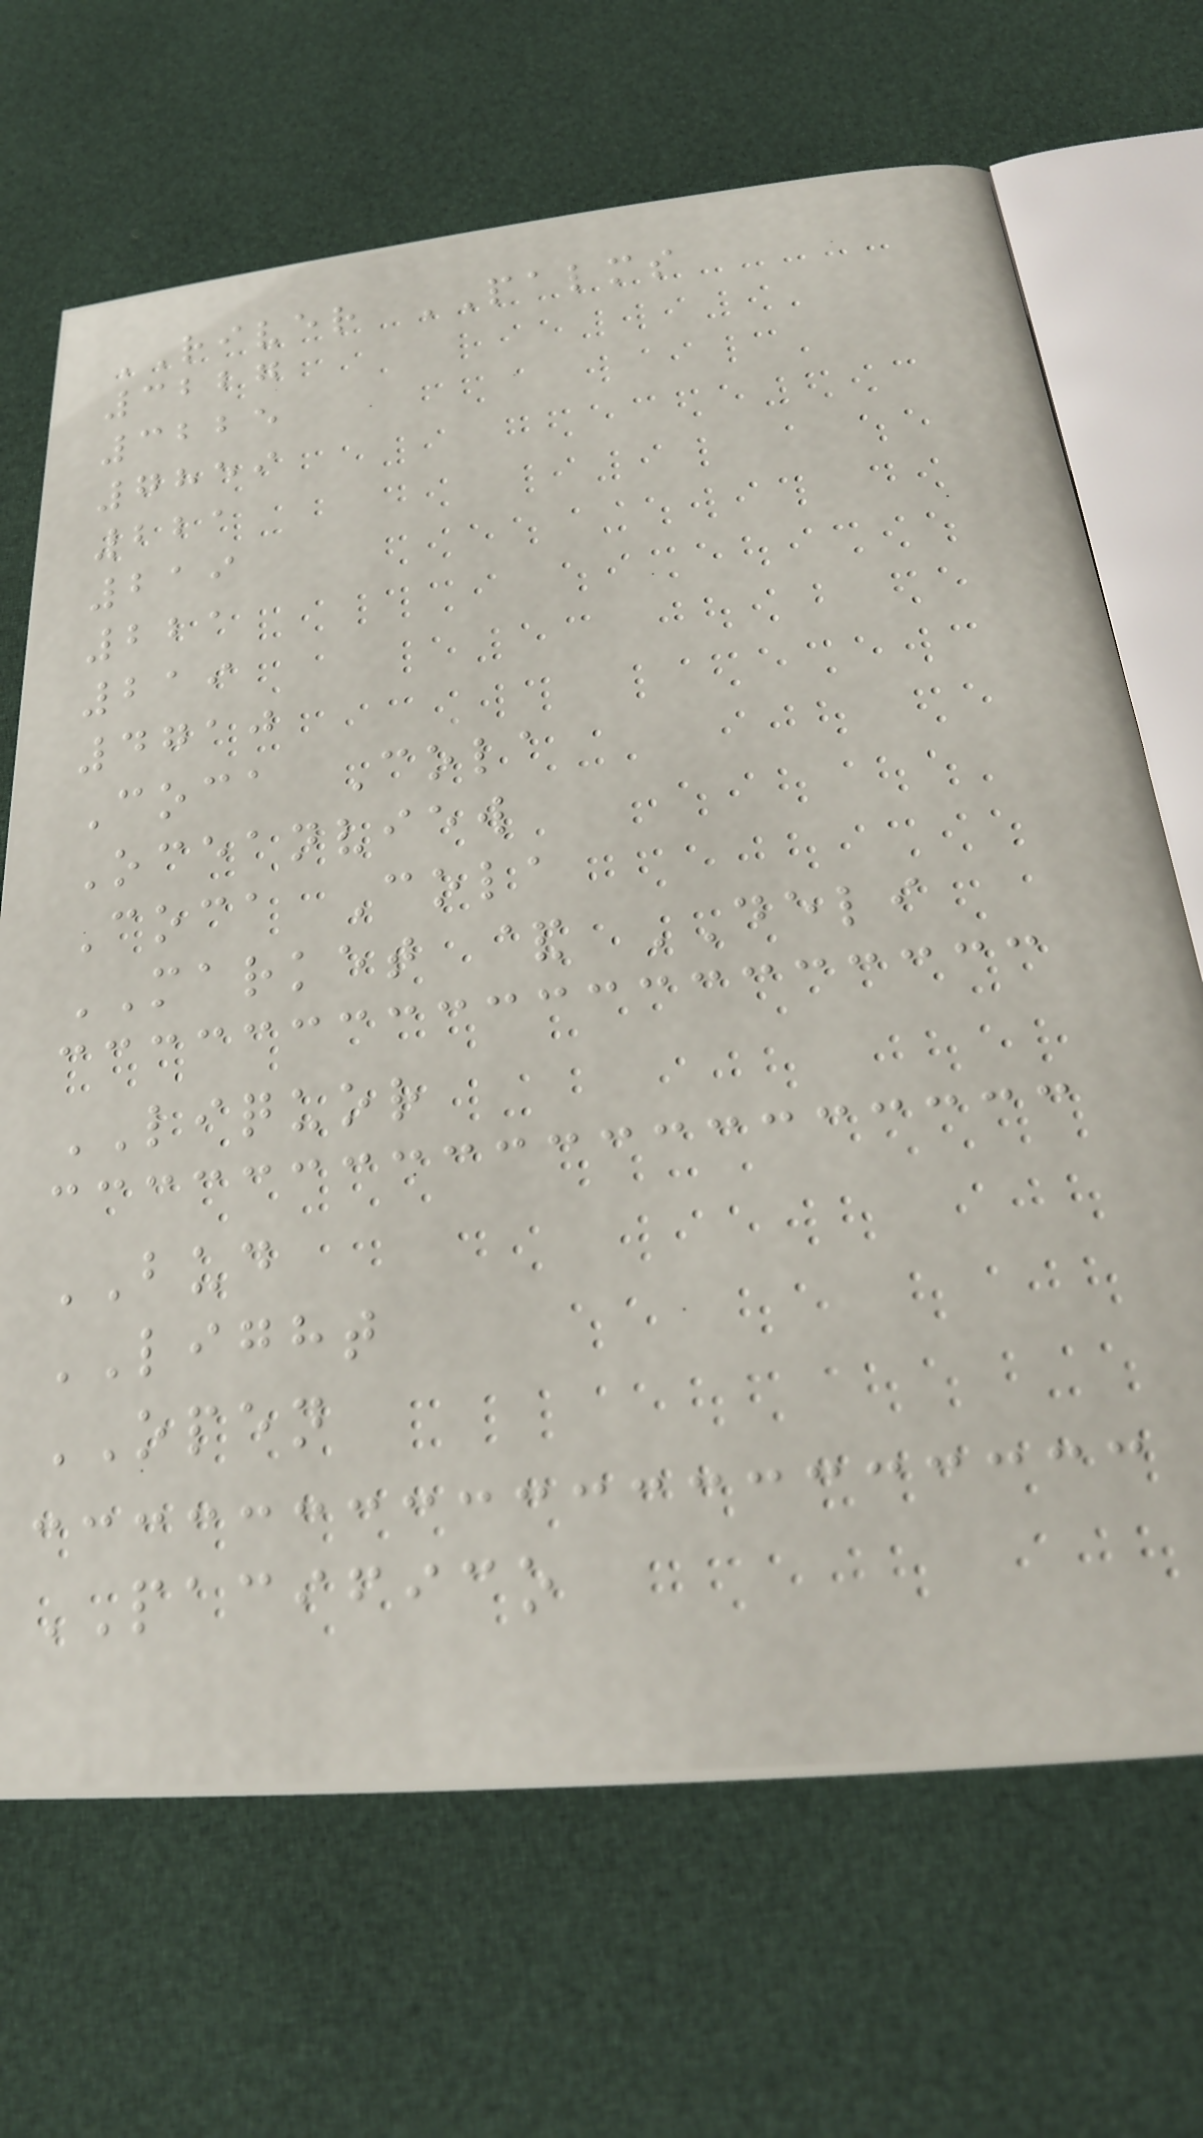RIVER PALMS
3227
3225
7859
221
219
221
219
4710
Coca Cola
Oceanview
Coca Cola
MARKET & DELI
LIQUOR
BUD
LIGHT
OPEN
PACIFICO
